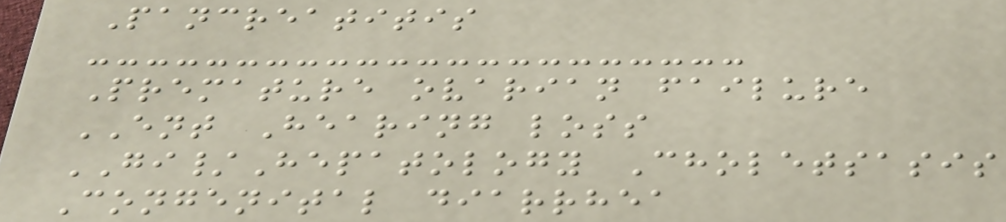Pancreatitis
Premature ovarian failure
ENT Hearing loss
GI/Hepatology Choletsasis
Congenital diarrhea
